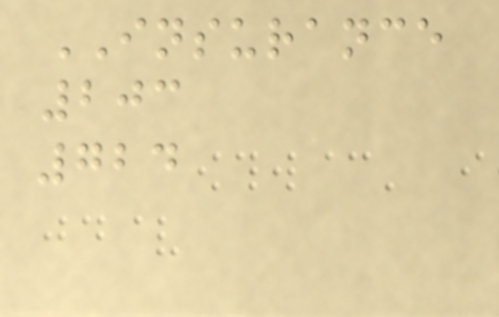INSURANCE
203
724
